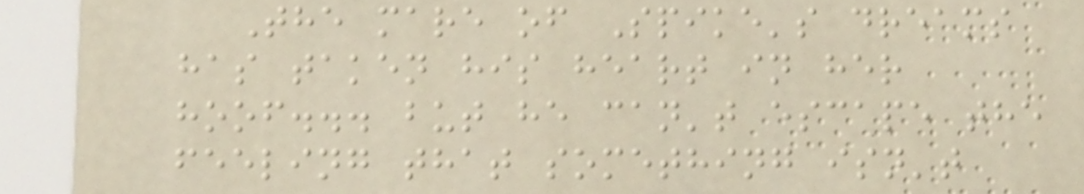The mare of Spike's dreams
has taken his heart in her
hoof... but he can't escape the
feeling that something isn't
